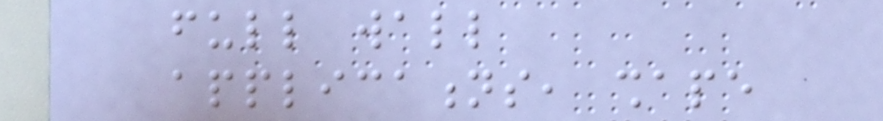full wall
applications, shape
